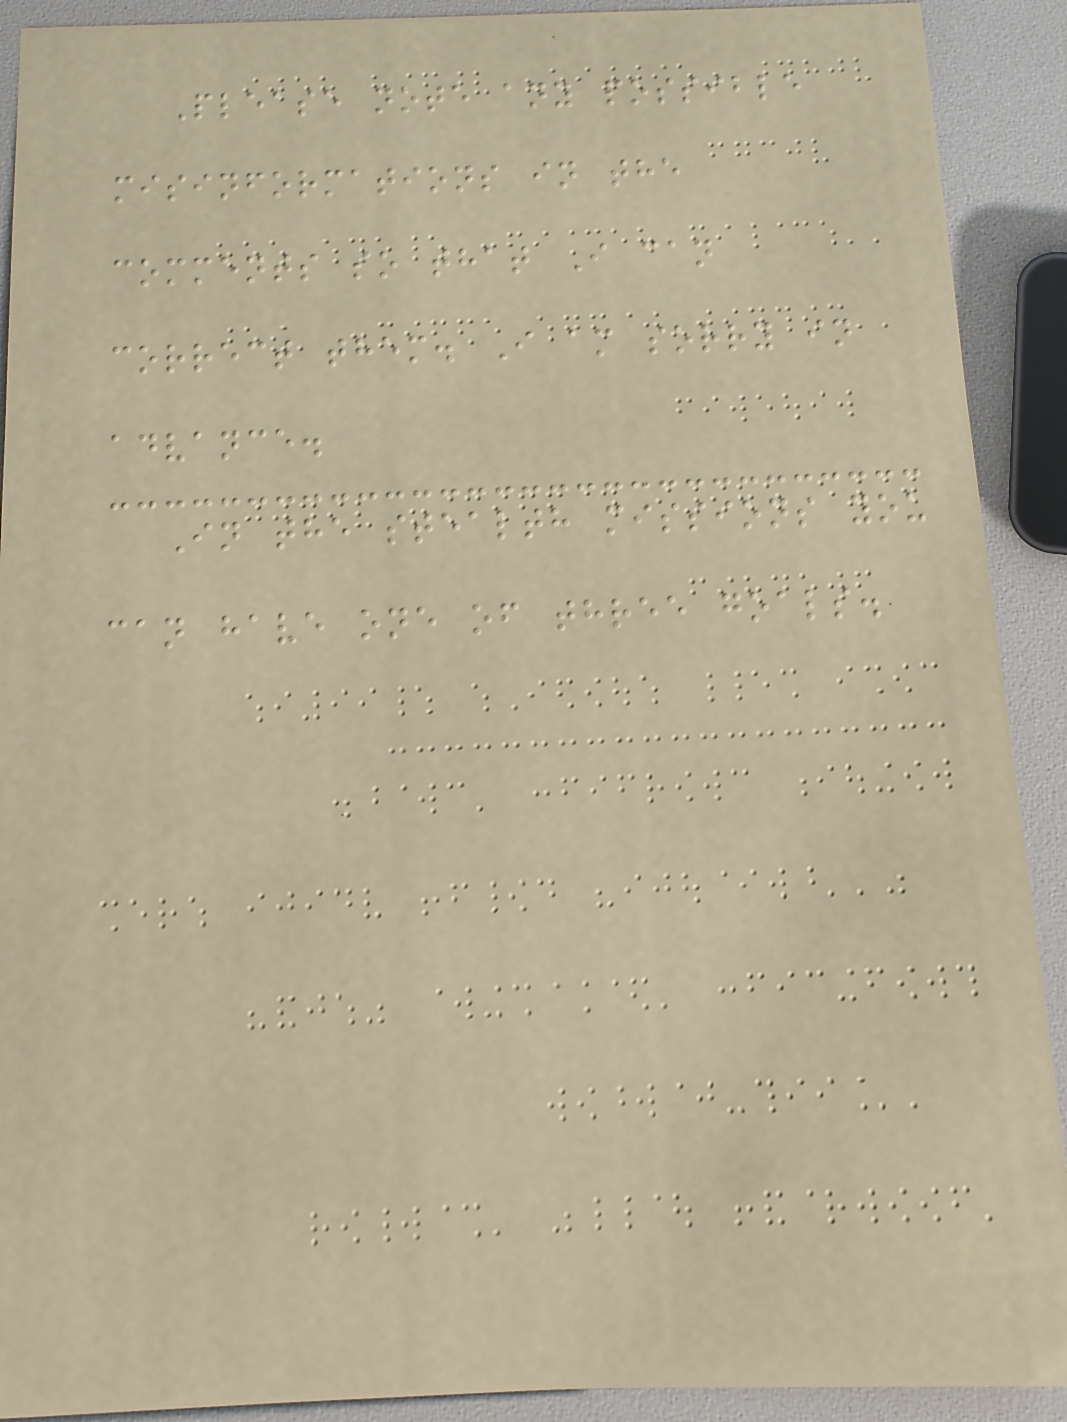Please note any possible
misinformations in the
comments so that I can
correct them. I am sorry in
advance.
In the stealth missions you
can have one of three goals.
